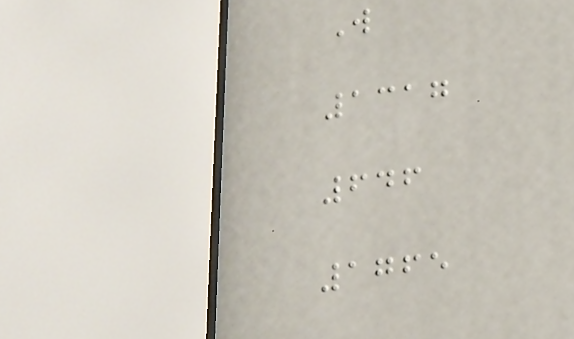W
1317
646
1765
